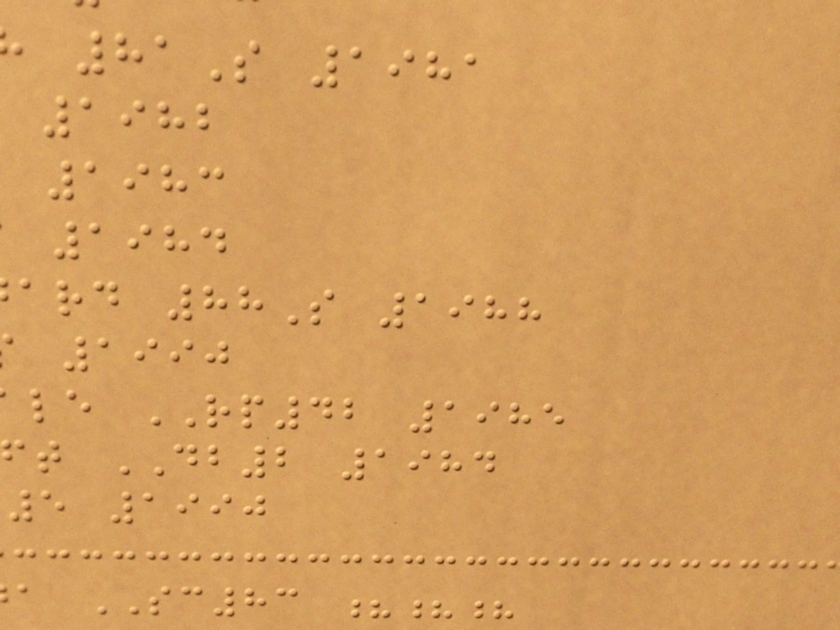81S 1981
1982
1983
1984
ard 88S 1988
1990
le RP42 1985
ft DB2 1984
5 1990
a SC83 ???
